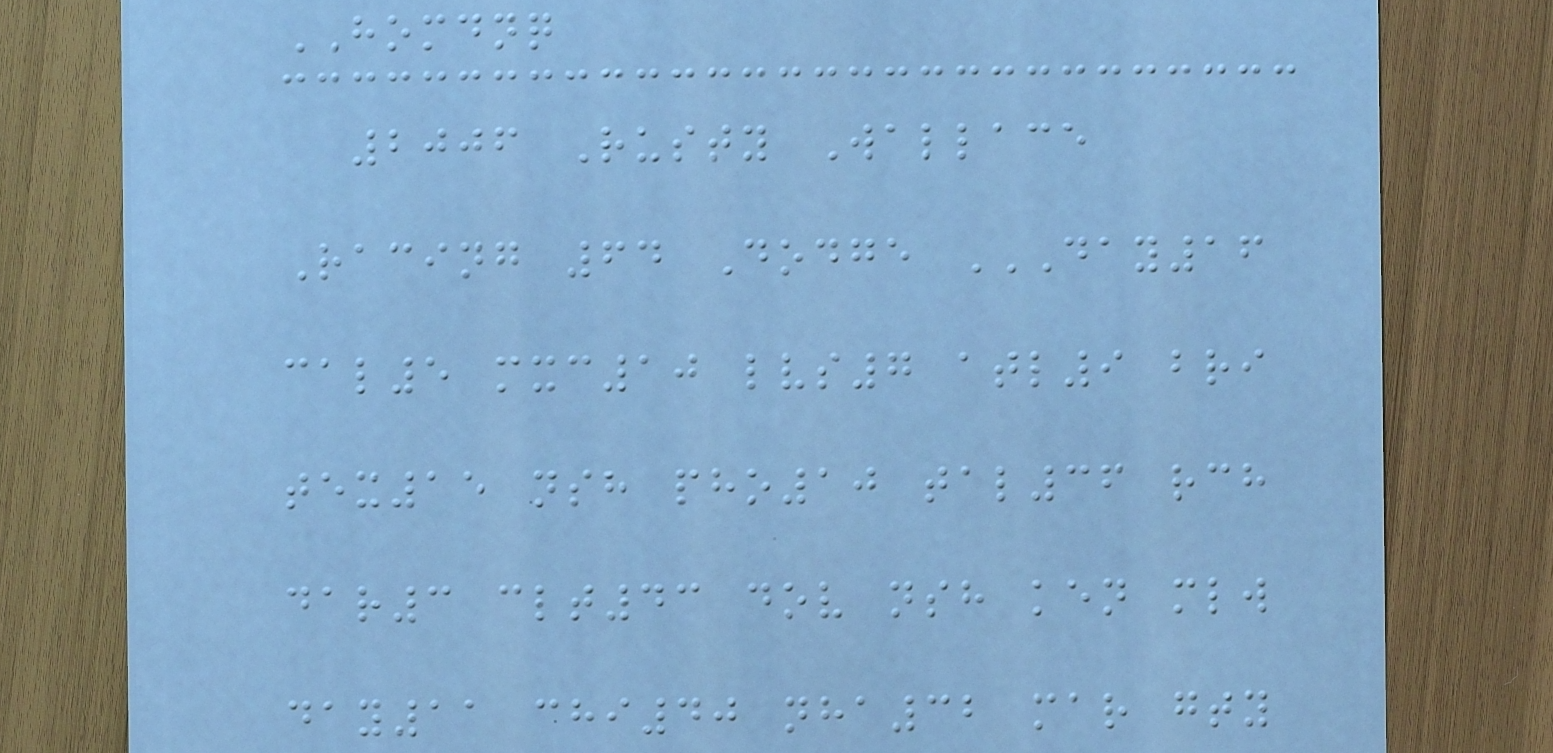HOMDNQ
2006 Rusty Wallace
Racing 64 Dodge DAY16
CAL5 MXC10 LVS7 ATL9 BRI
TEX15 NSH PHO10 TAL36 RCH
DAR3 CLT43 DOV NSH KEN MLW
DAY11 CHI40 NHA32 MAR GTY
